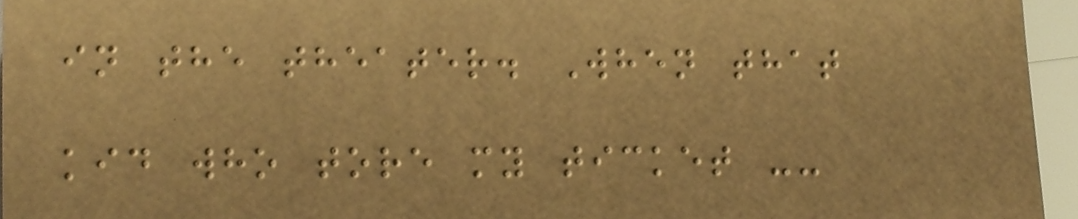in the theater. When that
kid who tore my ticket --
